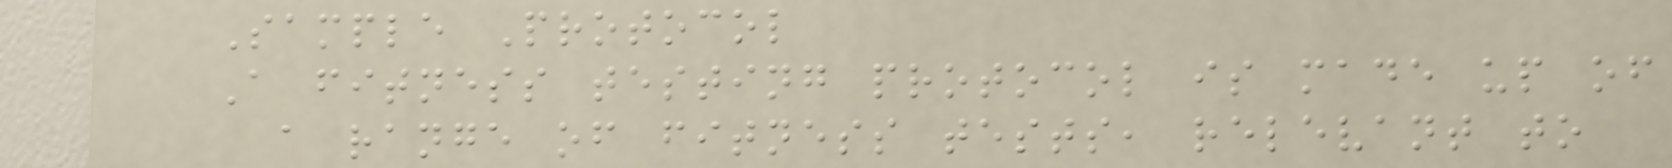Sample Protocol
A fitness testing protocol is made up of
a range of fitness tests, relevant to
